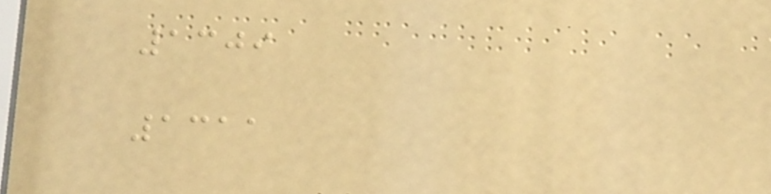1309
1311
